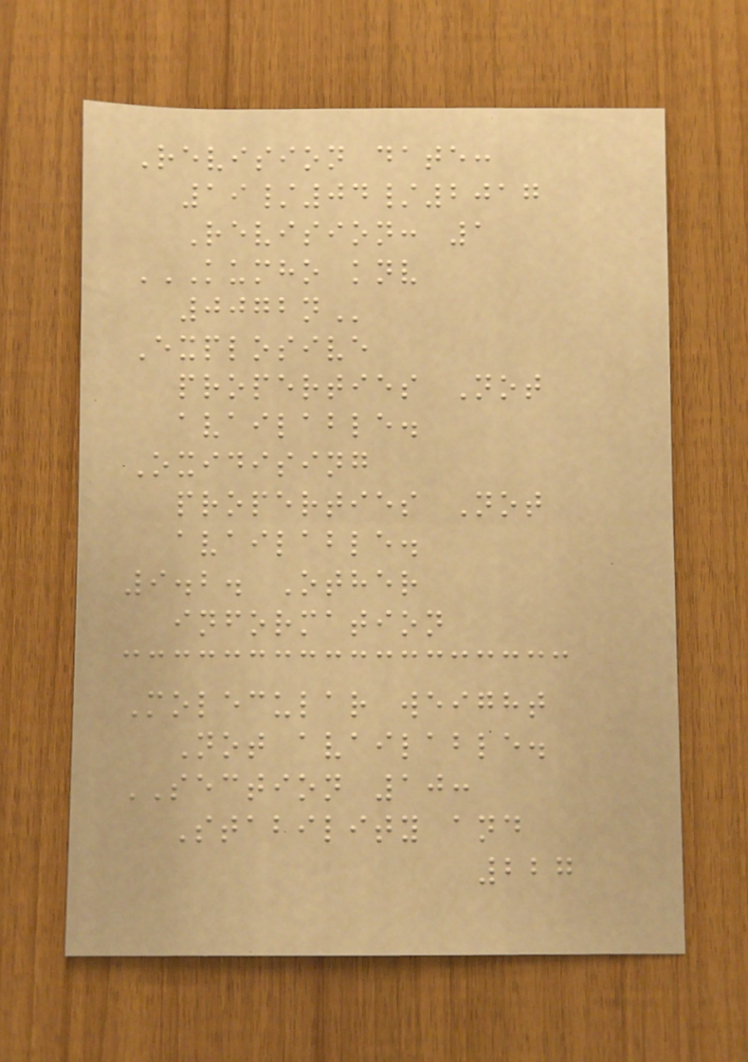Revision date:
19/04/2017
Revision: 1
KUMHO KNV
0072N
Explosive
properties Not
available.
Oxidising
properties Not
available.
9.2. Other
information
Molecular weight
Not available.
SECTION 10:
Stability and
227
